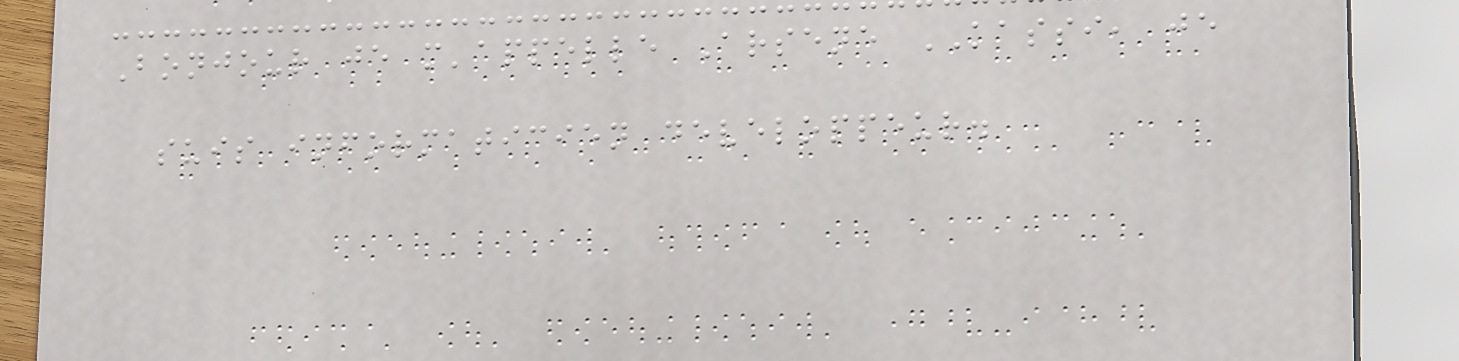Bonjour je m'appelle Arsene KASSI, je
suis informaticien developpeur.
